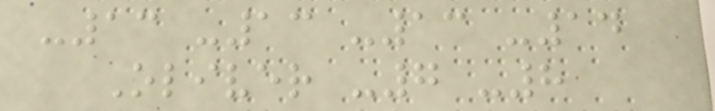-13 -13 -13 -14
Oliver -7 -8
